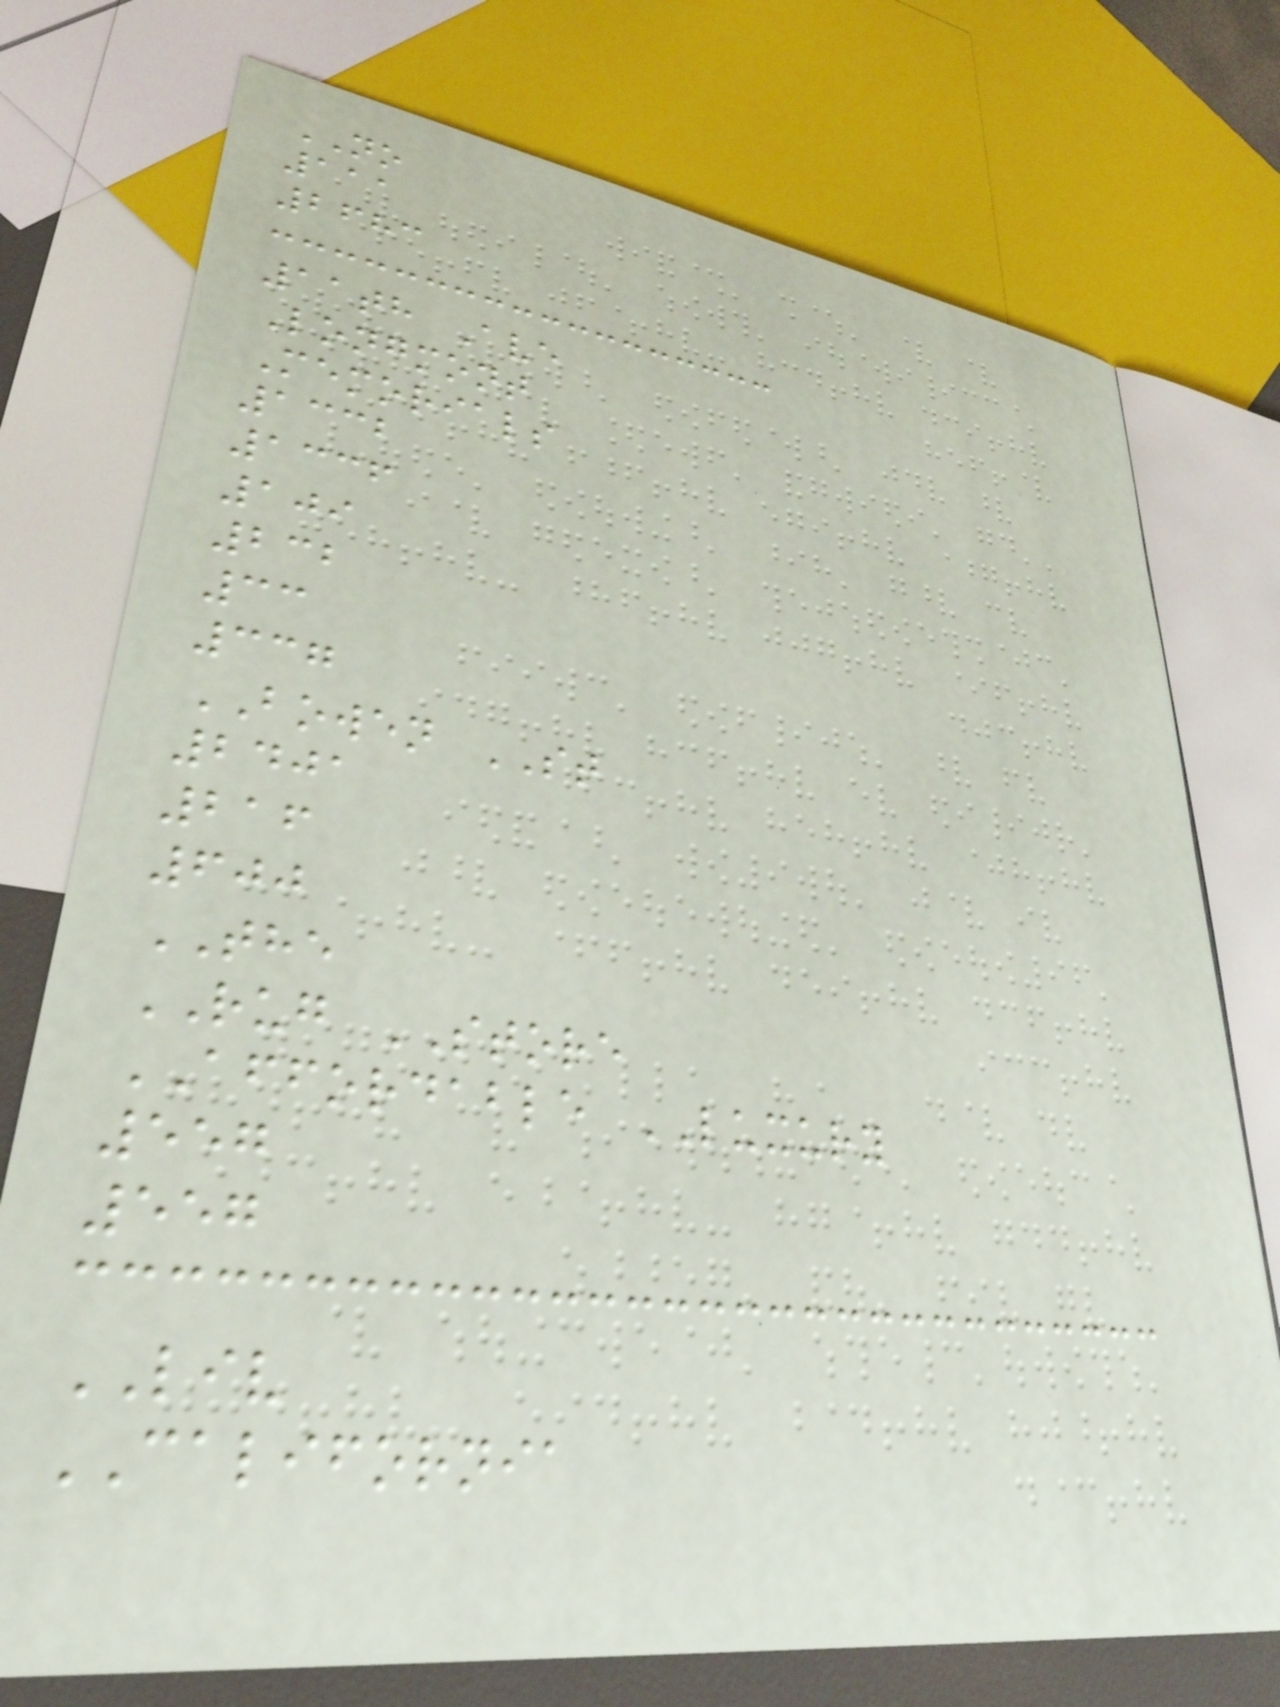NO
111
2683
11th Ave
Longmont
Memorials
1332
1336
109
232
33
337
BOWEN ST
2401
216
600
THE
RUG STORE
AFFORDABLE LUXURY
557
557
LIV
CALIFORNIA
